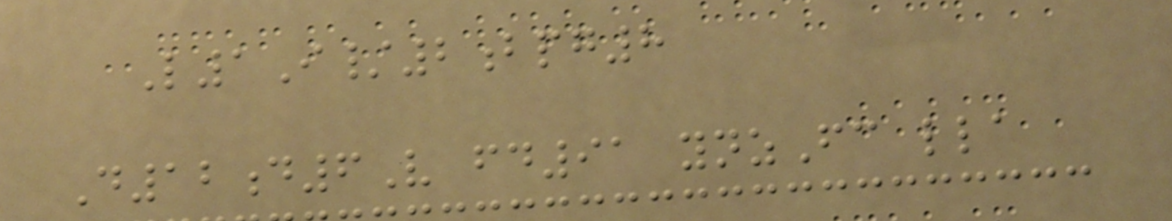L1I/2bpg8
D12d6V fd91 ynzFc lla
